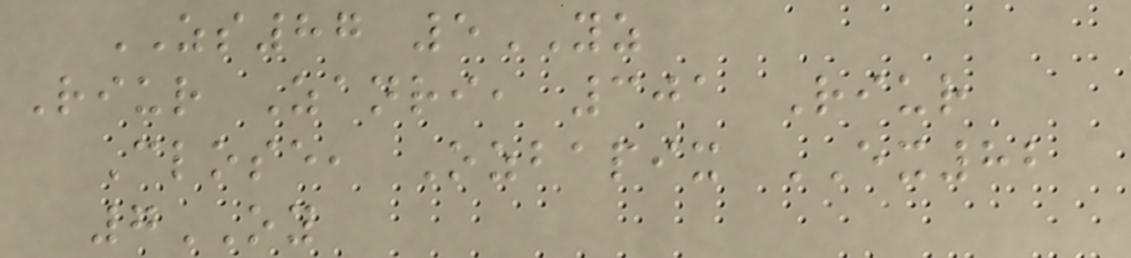ZS87 5YZ
Riur Zanri, 301 Riur
Close, Ozbapix EX82
7OY
